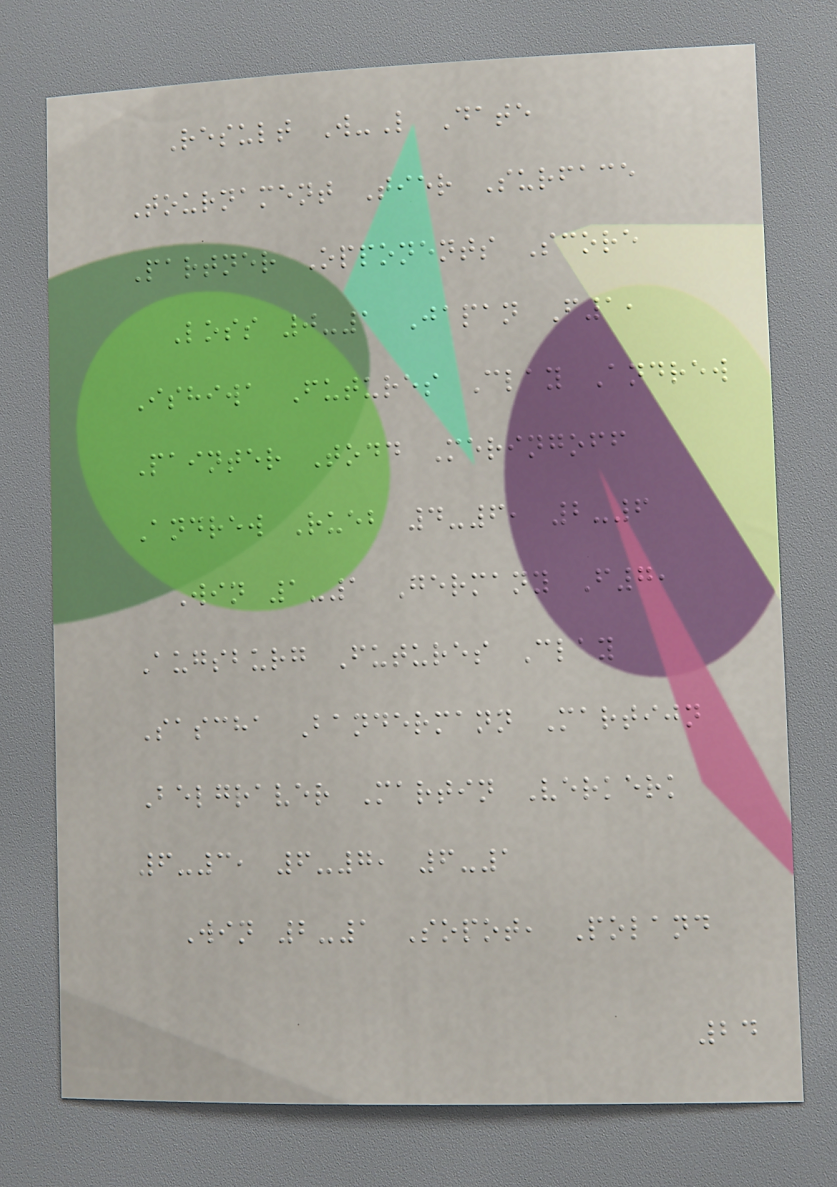Result W-L Date
Tournament Tier Surface
Partner Opponents Score
Loss 0-1 Japan F1,
Ishiwa Futures Clay Andrew
Painter Todd Meringoff
Andrew Rueb 4-6, 2-6
Win 1-1 Germany F7,
Augsburg Futures Clay
Sascha Bandermann Martijn
Belgraver Martin Verkerk
6-3, 6-7, 6-1
Win 2-1 Sopot, Poland
24
